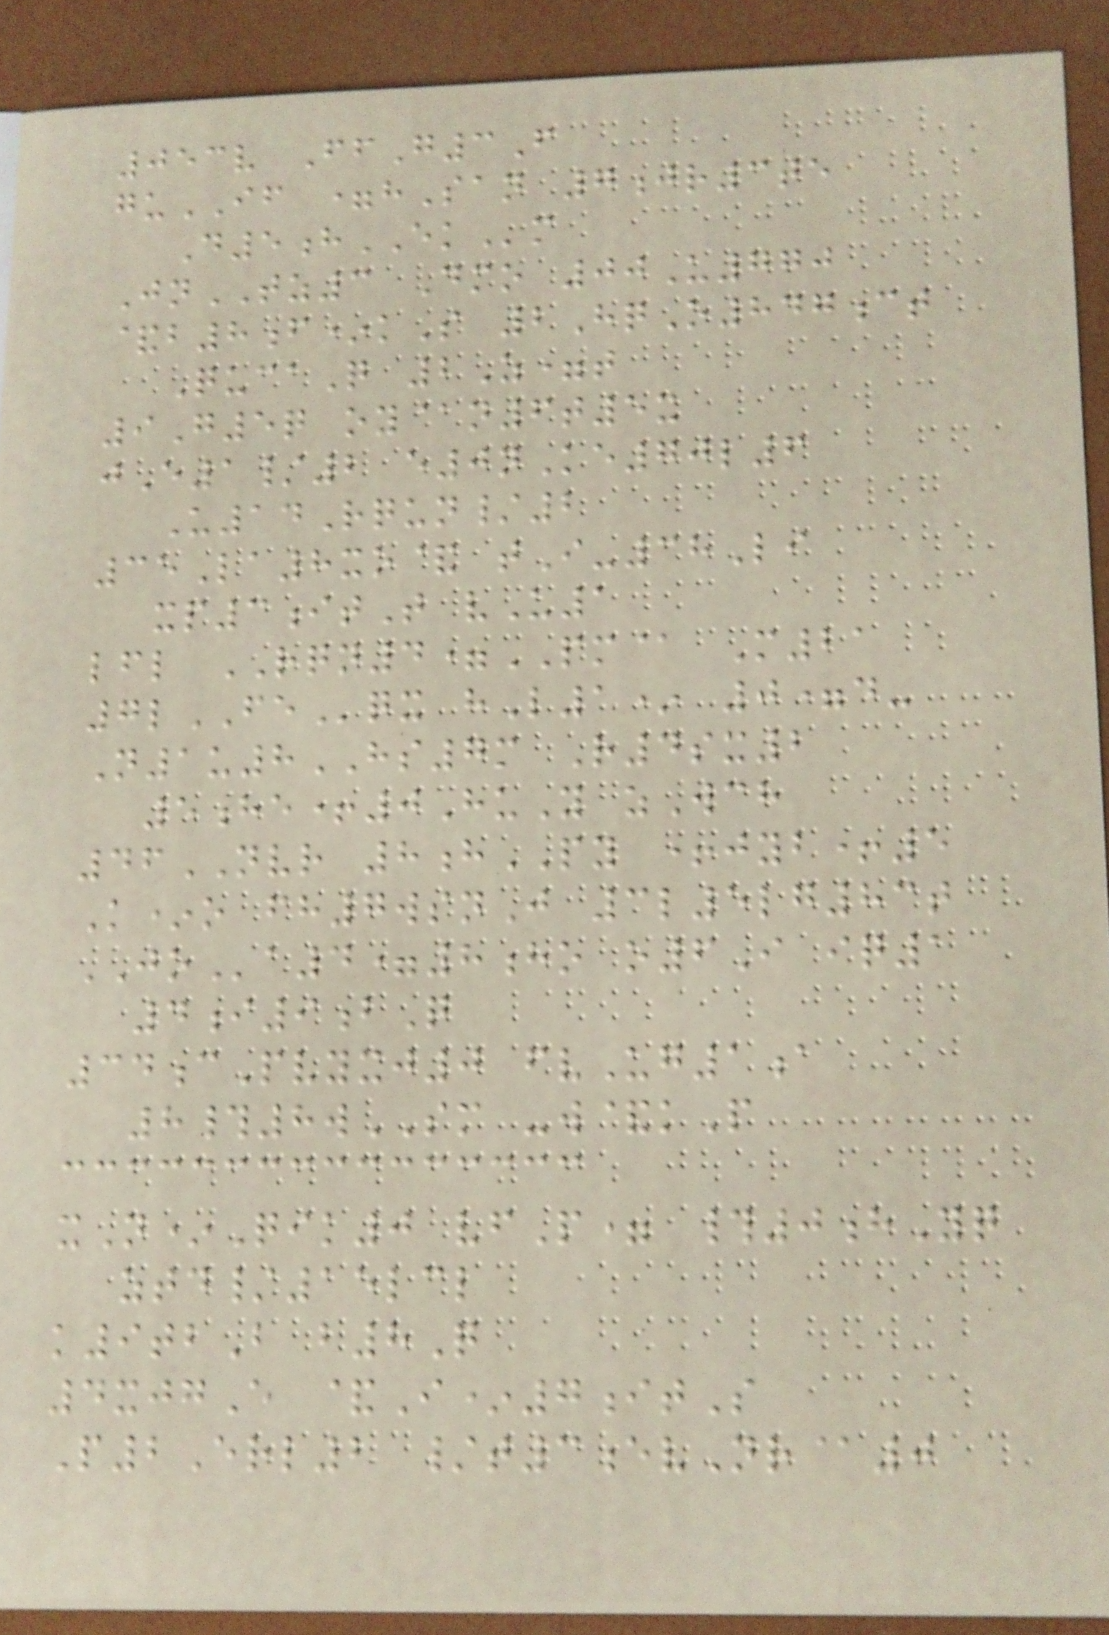053v FfG3F
guIF =hSan 7jr3te
D5hEKm
JnTZ3 Dmo 00U770
&b8f*kS 2HqO847ct
QucaQ 2Z=t
9G5q oy@n6t5x
jE1/2 e0nKe70l6
U14Rqun/2
35La8xo& tI-38Li
xp3itT vU1
lfl RQN4=PM@ M21
7lFEqx hL1* 0=d-
N1u8HS7m R4sx2
5he+0HuY zWch
46NVR 8hPY +jyb+5
K*o fh7wsnJ 3l5lg83t
JOa4=8ho o6I iq1
4i9bQ
34cPvyxj0 fvUg1a
8#8wSM -w&kP
xN*Qik0 vfP= #0hYq
ztd/15lcl
k9tbB b8Q
4xjgE &I*7itS
P2Erl2 /t3evNr@0
